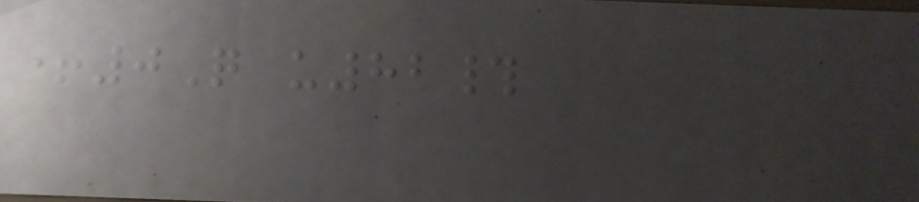+0Q u82#
